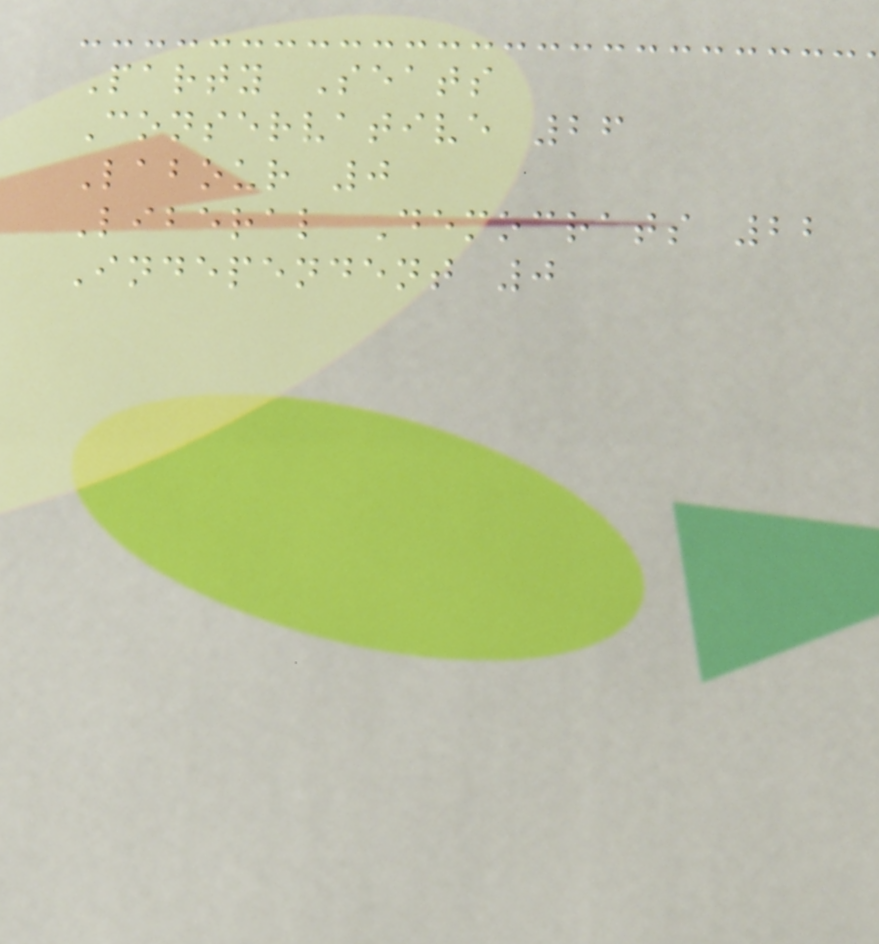Party Seats
Conservative 26
Labour 0
Liberal Democrats 22
Independent 0
